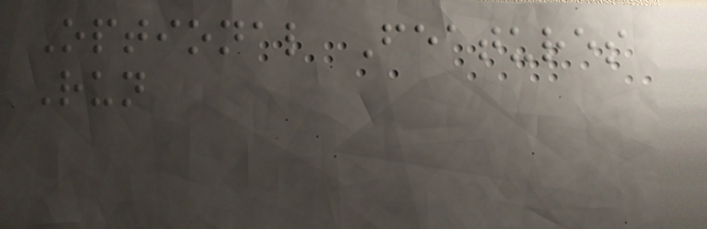Optional Features
Run
